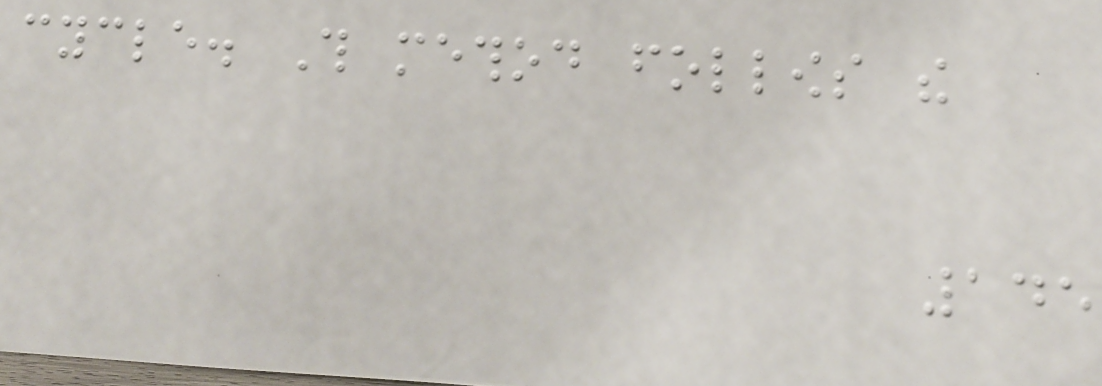cycle. This method follows the
145
